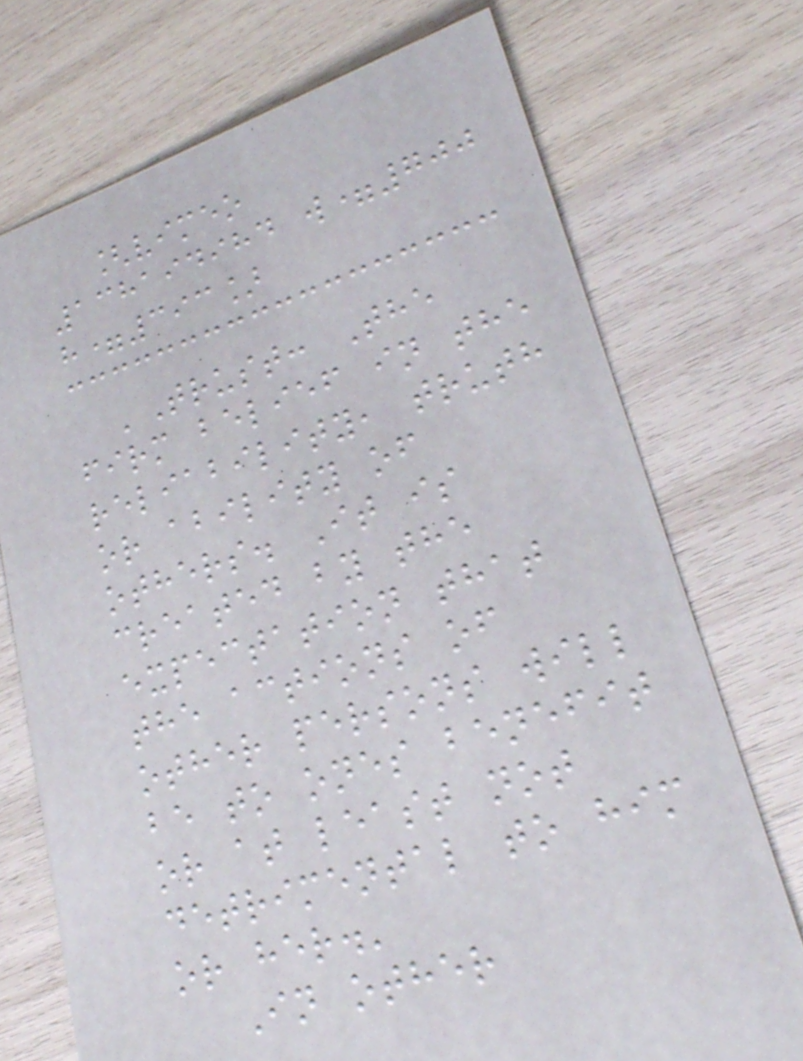[vimeo
138194984 w=700
h=393]
'Trust: The
firm belief in the
reliability, truth
or ability of
others. It is
created by the
expectation that
the actions of
other persons will
be to ones benefit
or at least not
detrimental to him
or her.'
In other
